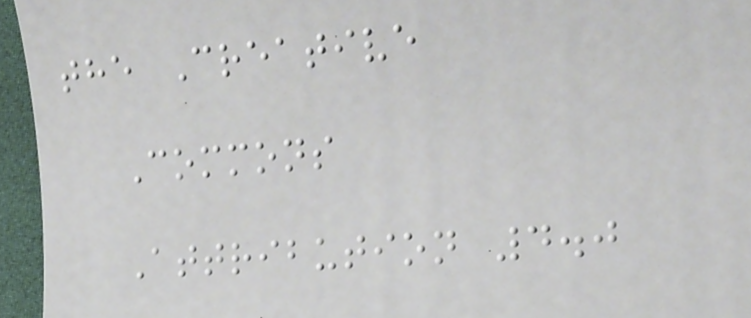the Creative
Commons
Attribution 4.0
